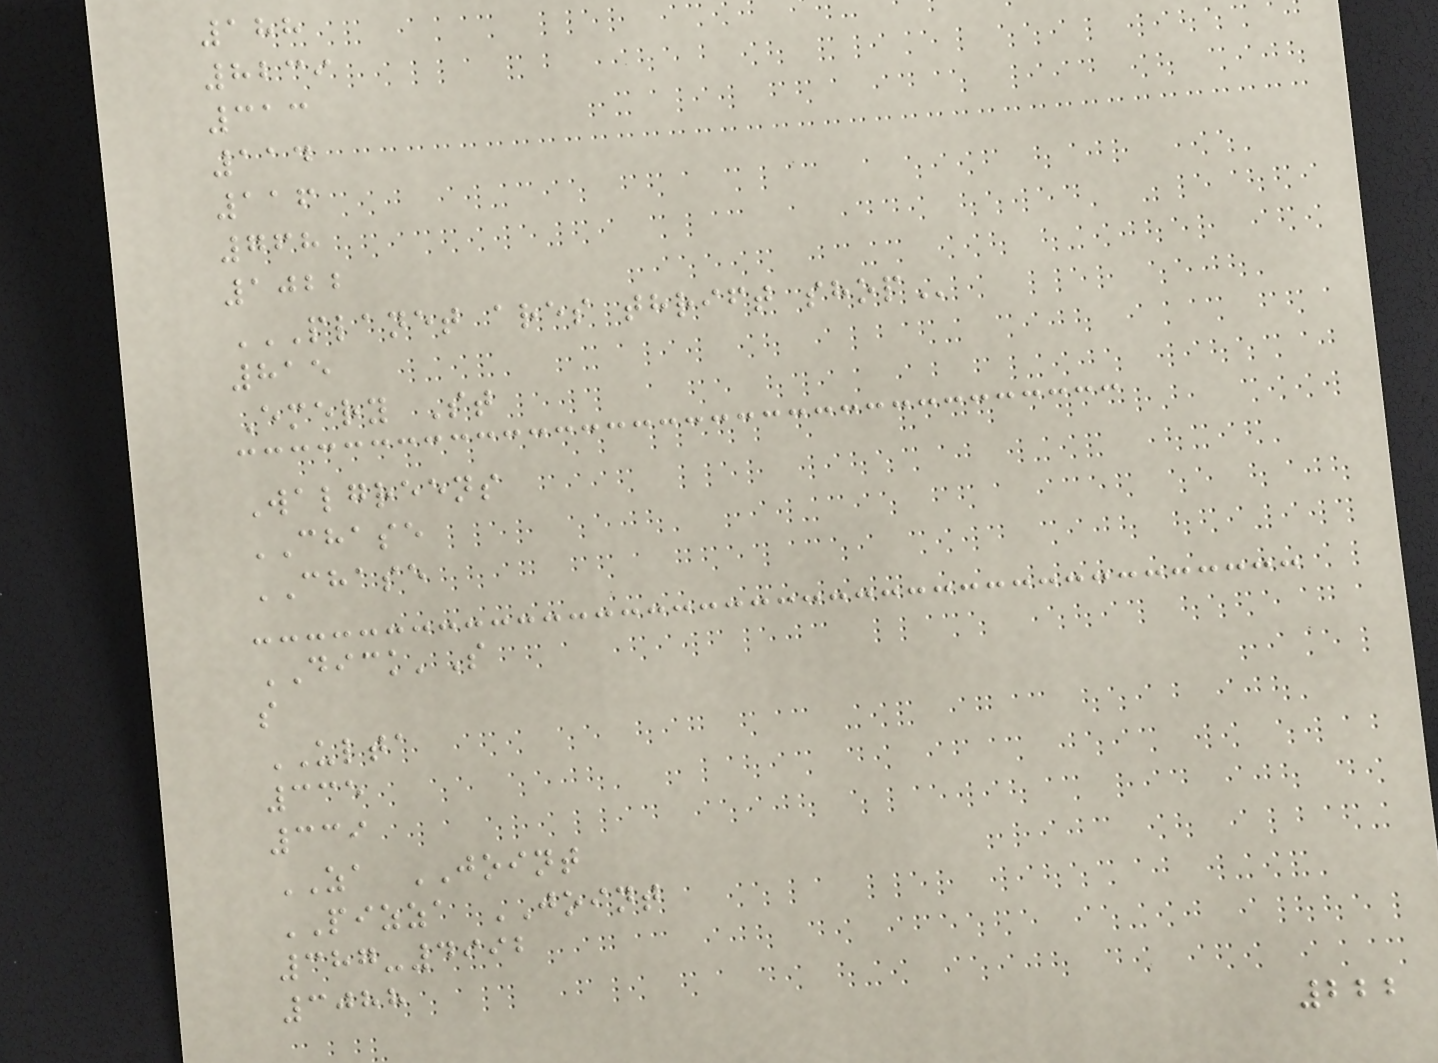188
8239
313
114
116
768
1022
PLANET ARES THRIFT SHOP
815
Emery St
Walgreens
CHASE
CHASE
DICK'S
s
ULTA
335
339
ZA JOINT
PIZZA JOINT
387-4992
3088
222
